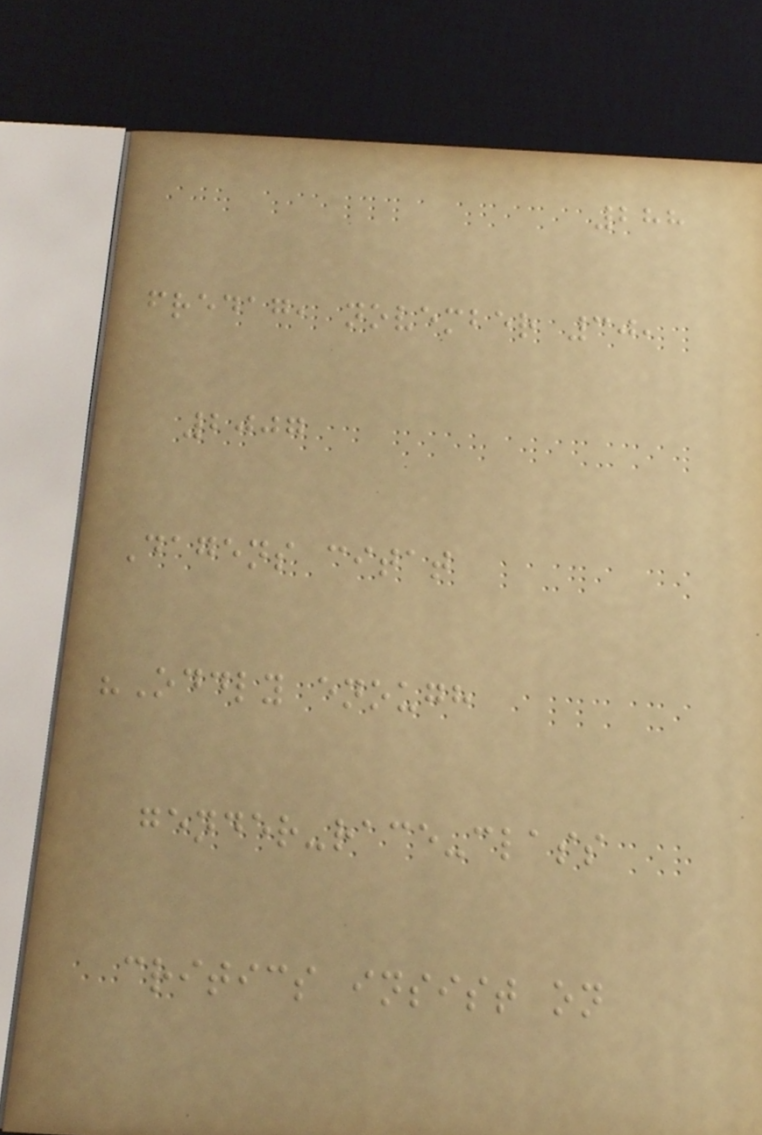288
fredag, november 30,
2007
Dagens citat
"Oddly enough
gender-race-class
critics insist on
